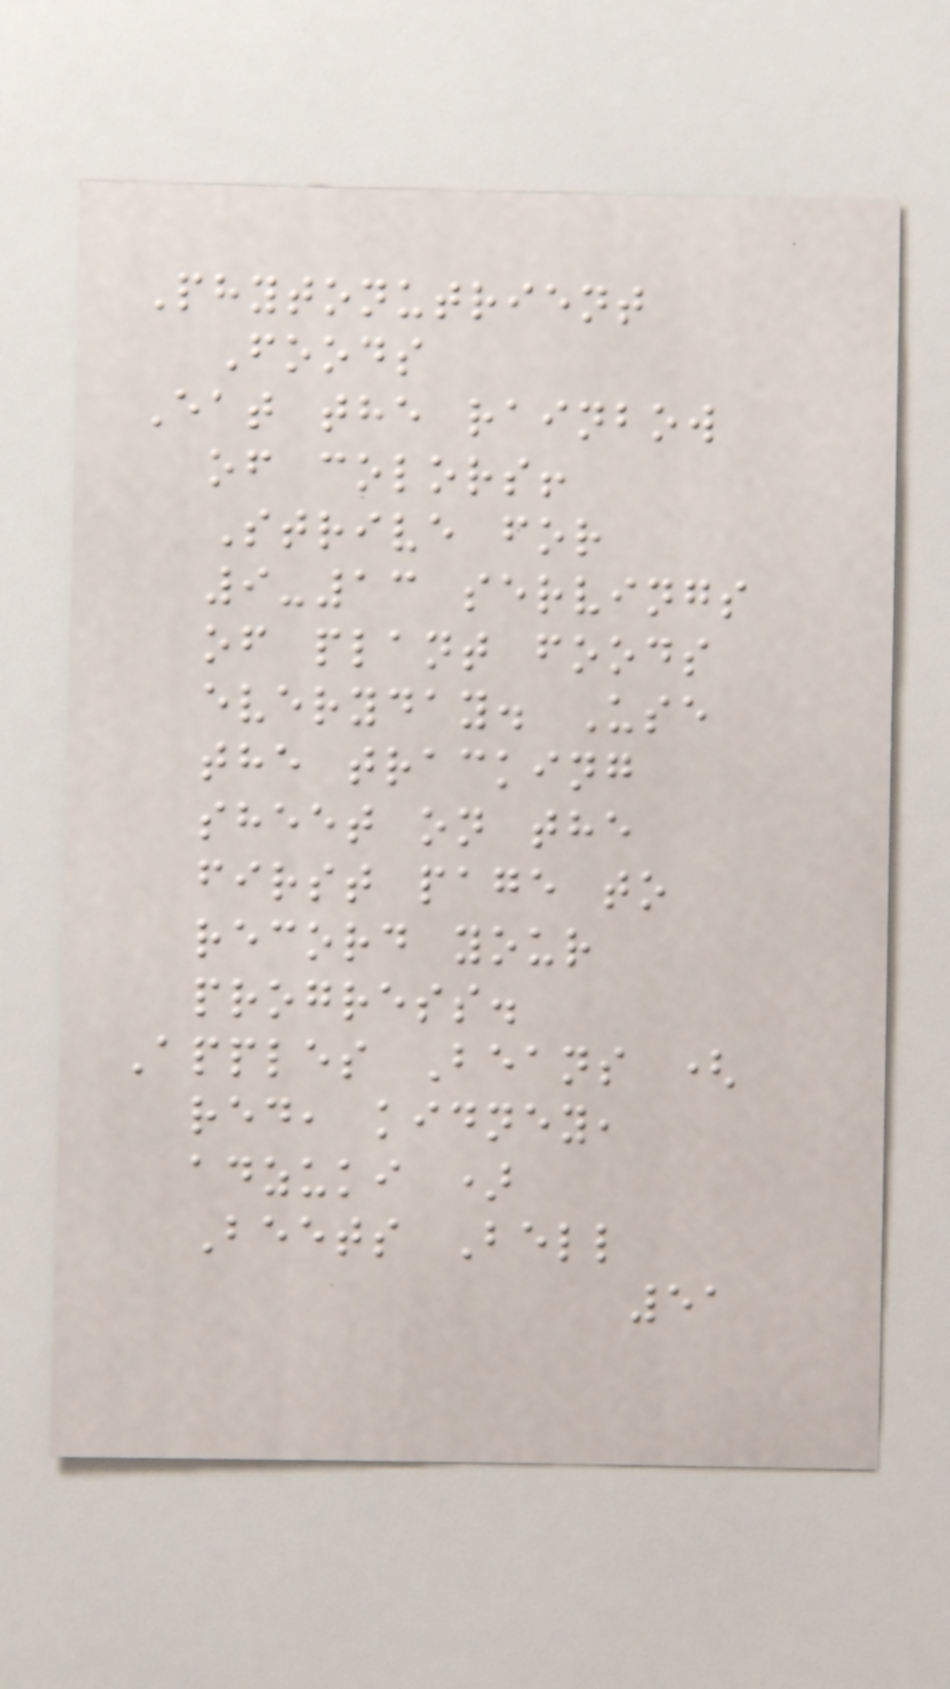Phytonutrient
Foods
Eat the rainbow
of colors!
Strive for
9-13 servings
of plant foods
everyday. Use
the tracking
sheet on the
first page to
record your
progress.
Apples Beans (
red, kidney,
adzuki )
Beets Bell
51
